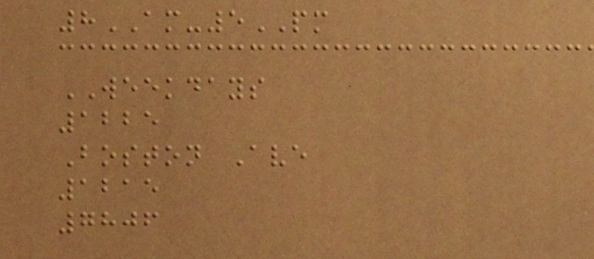8AM-5PM
WEEKDAYS
1225
Boston Ave
1215
7806
